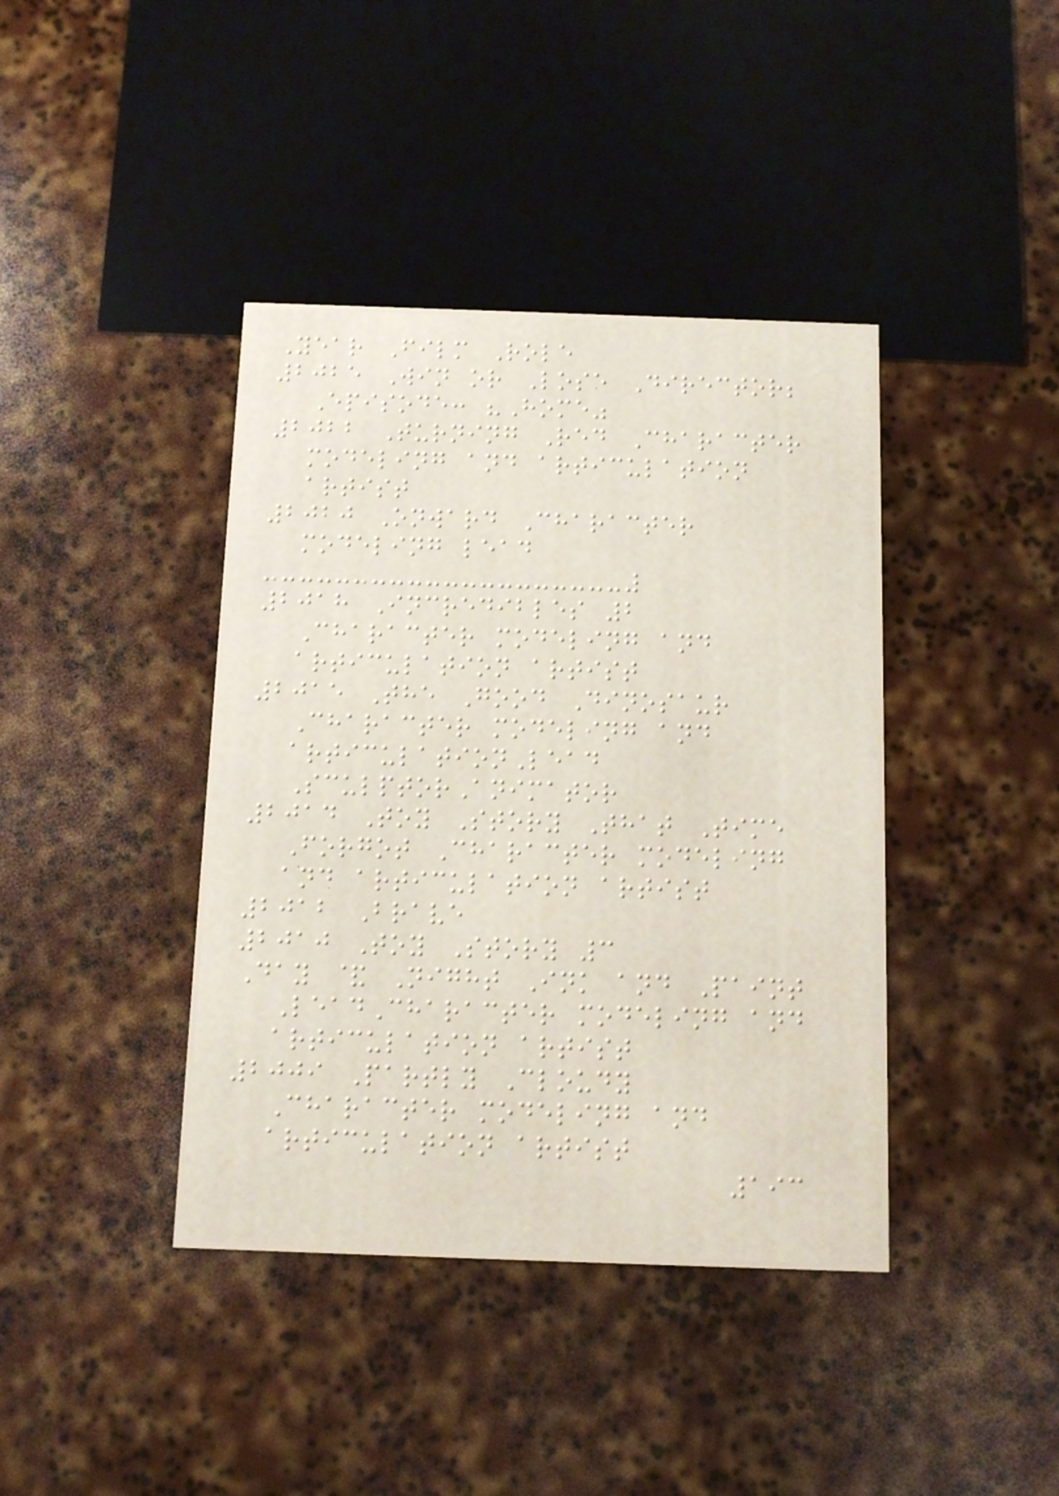Year Film Role
2025 Win or Lose Director;
Episode: "Home"
2022 Turning Red Character
modeling and articulation
artist
2020 Onward Character
modeling lead
2018 Incredibles 2
Character modeling and
articulation artist
2015 The Good Dinosaur
Character modeling and
articulationLead
SculptorAnimator
2014 Toy Story That Time
Forgot Character modeling
and articulation artist
2012 Brave
2010 Toy Story 3
Day & Night Ink and Paint
LeadCharacter modeling and
articulation artist
2009 Partly Cloudy
Character modeling and
articulation artist
193
